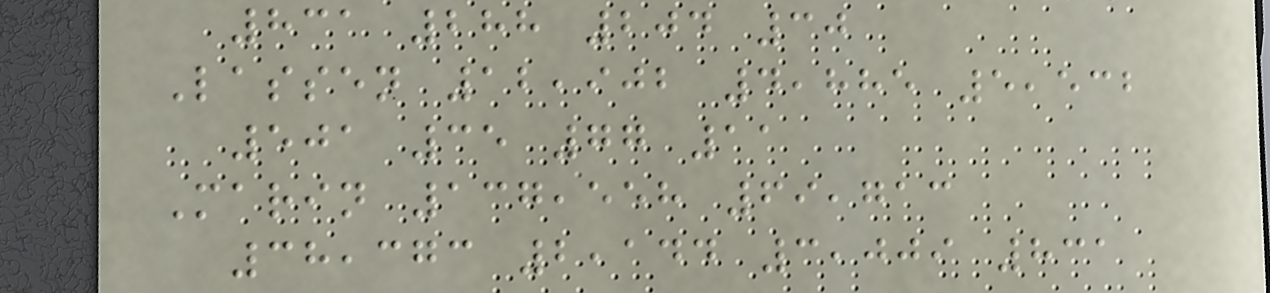831 288 204 30
Lassen 12,902 4,885 5,532
501 35 77 11
Marin 137,558 69,713
38,373 2,144 3,009 831
